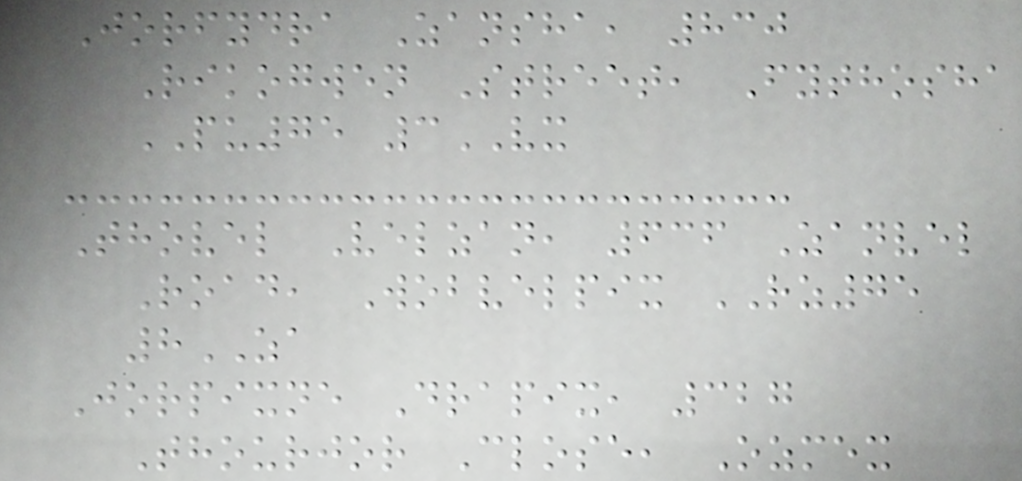Jorfydra Zansha, 830
Rikogwen Street, Fythosha
PU75 3VX
Thovel Velzan, 636 Zanvel
Road, Wobvelpix RZ75
8ZA
Jorpixne Drapix, 327
Thourjor Close, Ozmex
